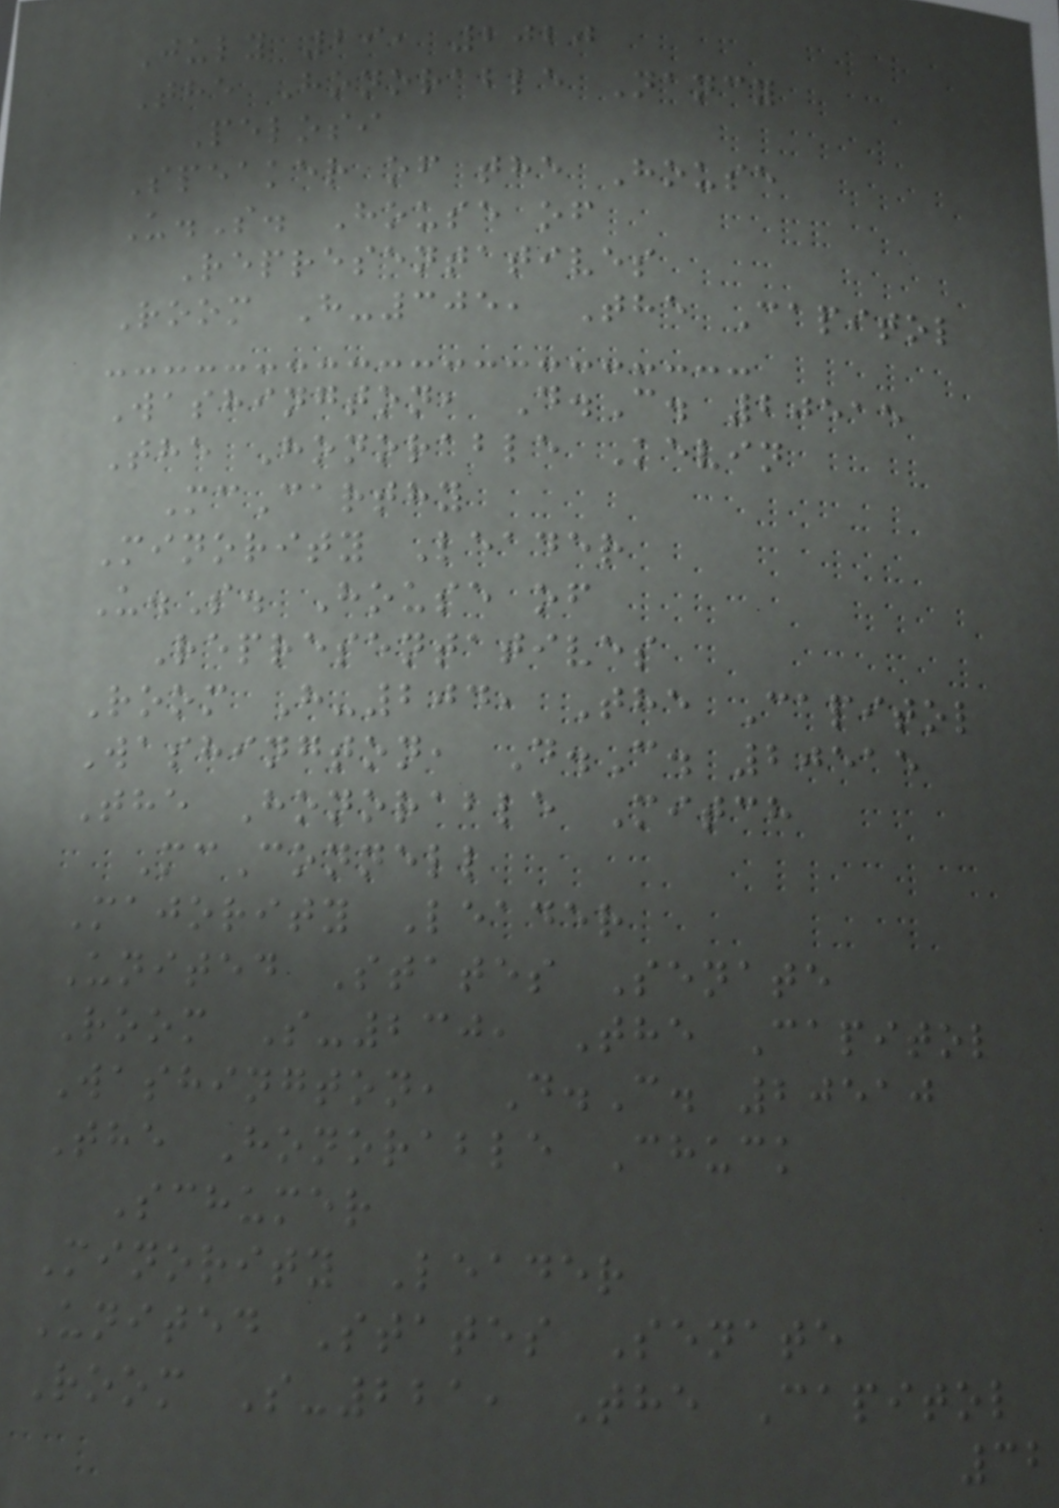July 29, 2020
The Honorable Nancy
Pelosi
Speaker of the House
U.S. House of
Representatives
Room H-305, The Capitol
Washington, D.C. 20515
The Honorable Kevin
McCarthy
Minority Leader
U.S. House of
Representatives
Room H-204, The Capitol
Washington, D.C. 20515
The Honorable Mitch
McConnell
Majority Leader
United States Senate
Room S-230, The Capitol
Washington, D.C. 20510
The Honorable Chuck
Schumer
Minority Leader
United States Senate
Room S-221, The Capitol
32
